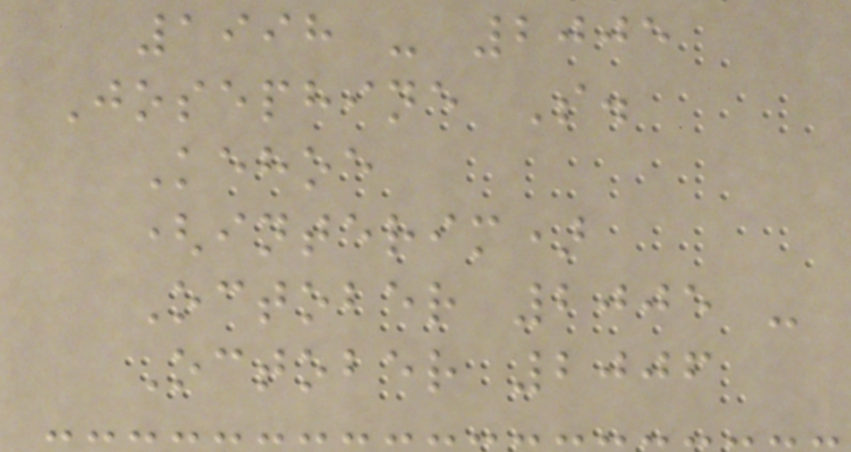1998 - 2005
Josephine S.
Kehoe
(interim)
October 2005 -
October 2006
